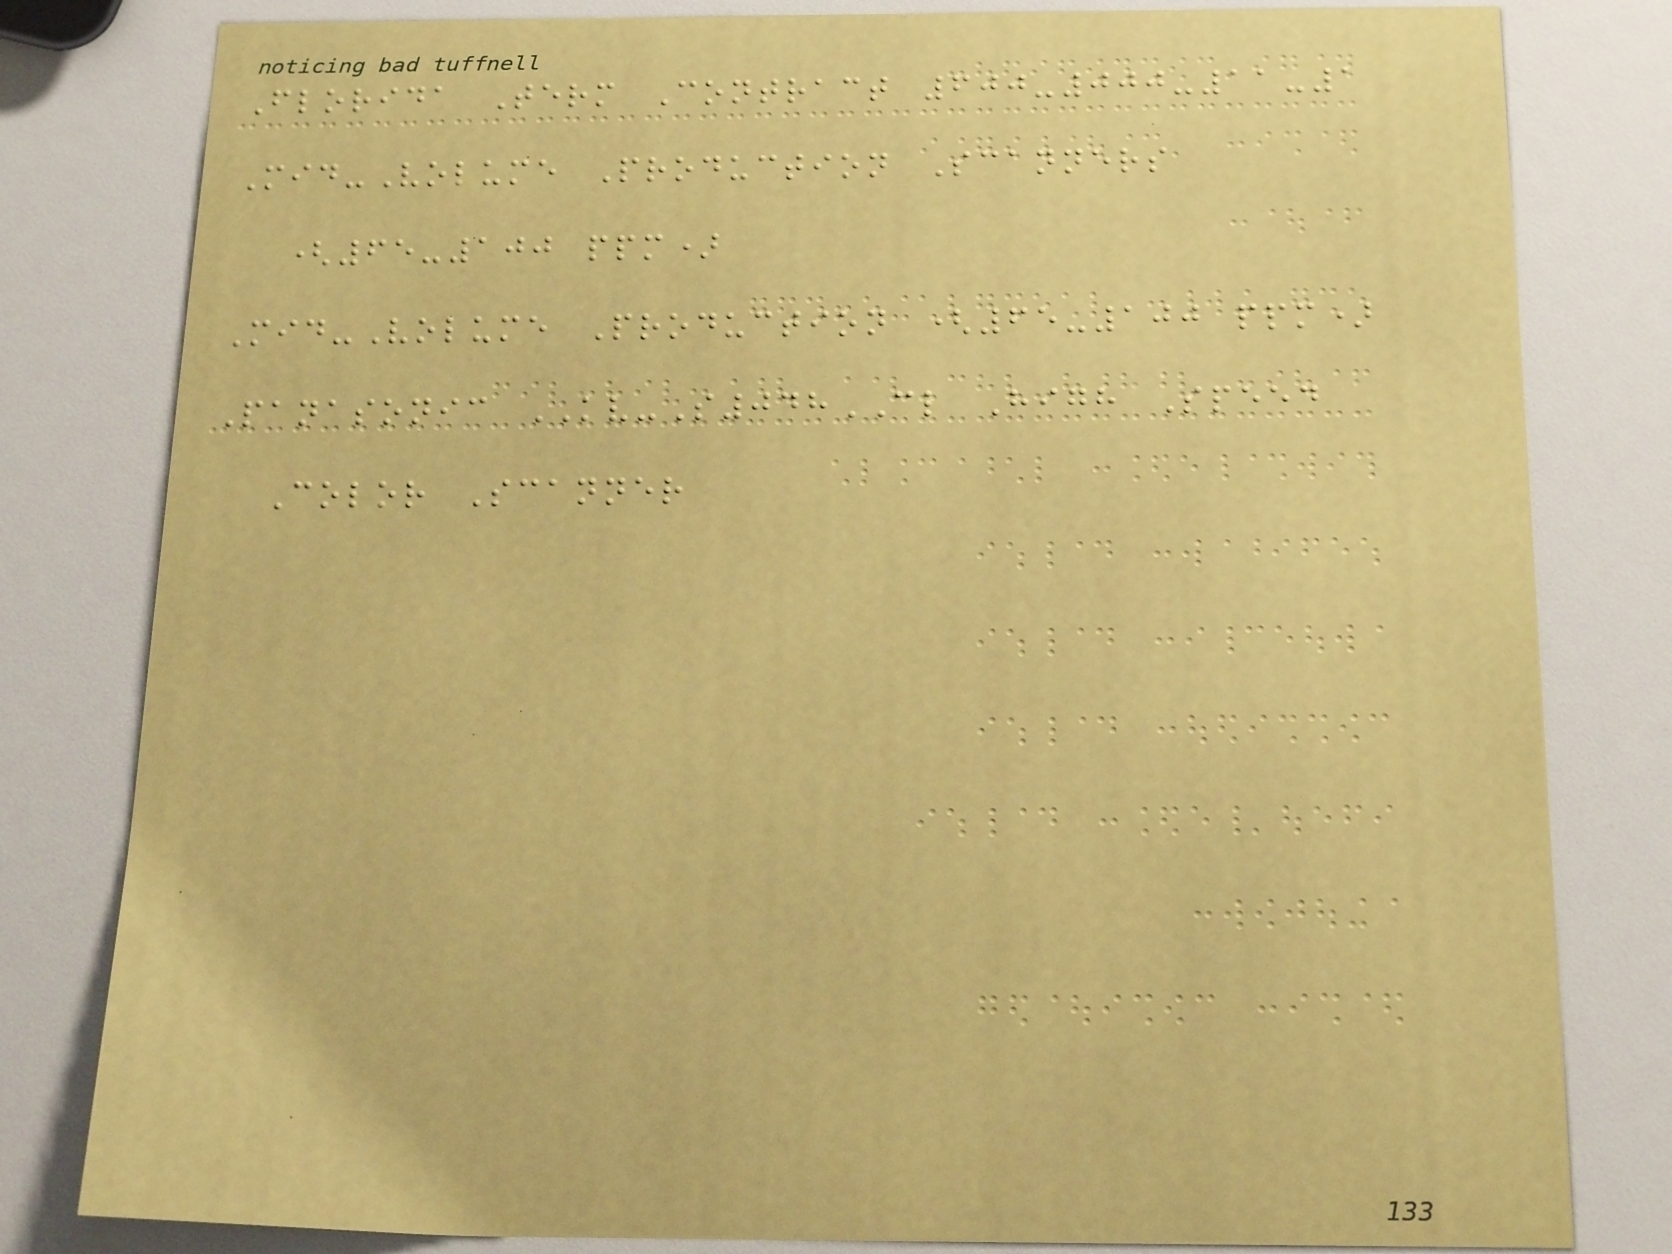Florida Term Contract 600-000-11-1
Mid-Volume Production Scanners
(65-100 ppm)
Mid-Volume Production (65-100 ppm)
Panasonic KV-S048CL High Speed
Color Scanner
